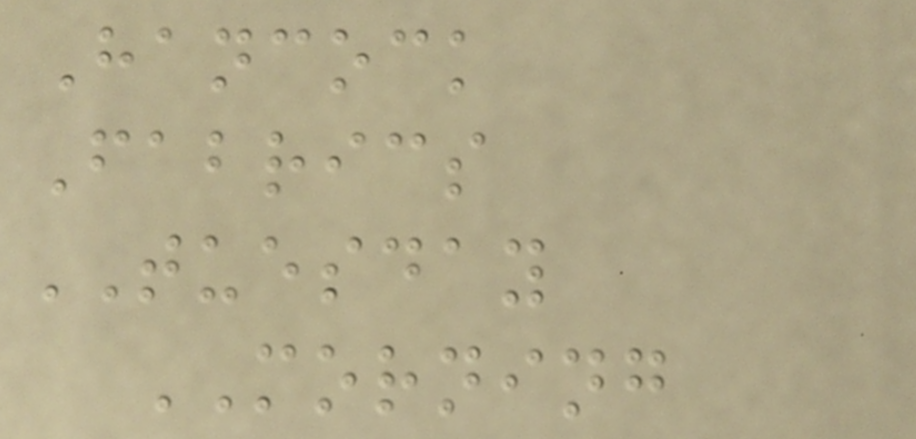Hancock
Fabrics
TUESDAY
MORNING
